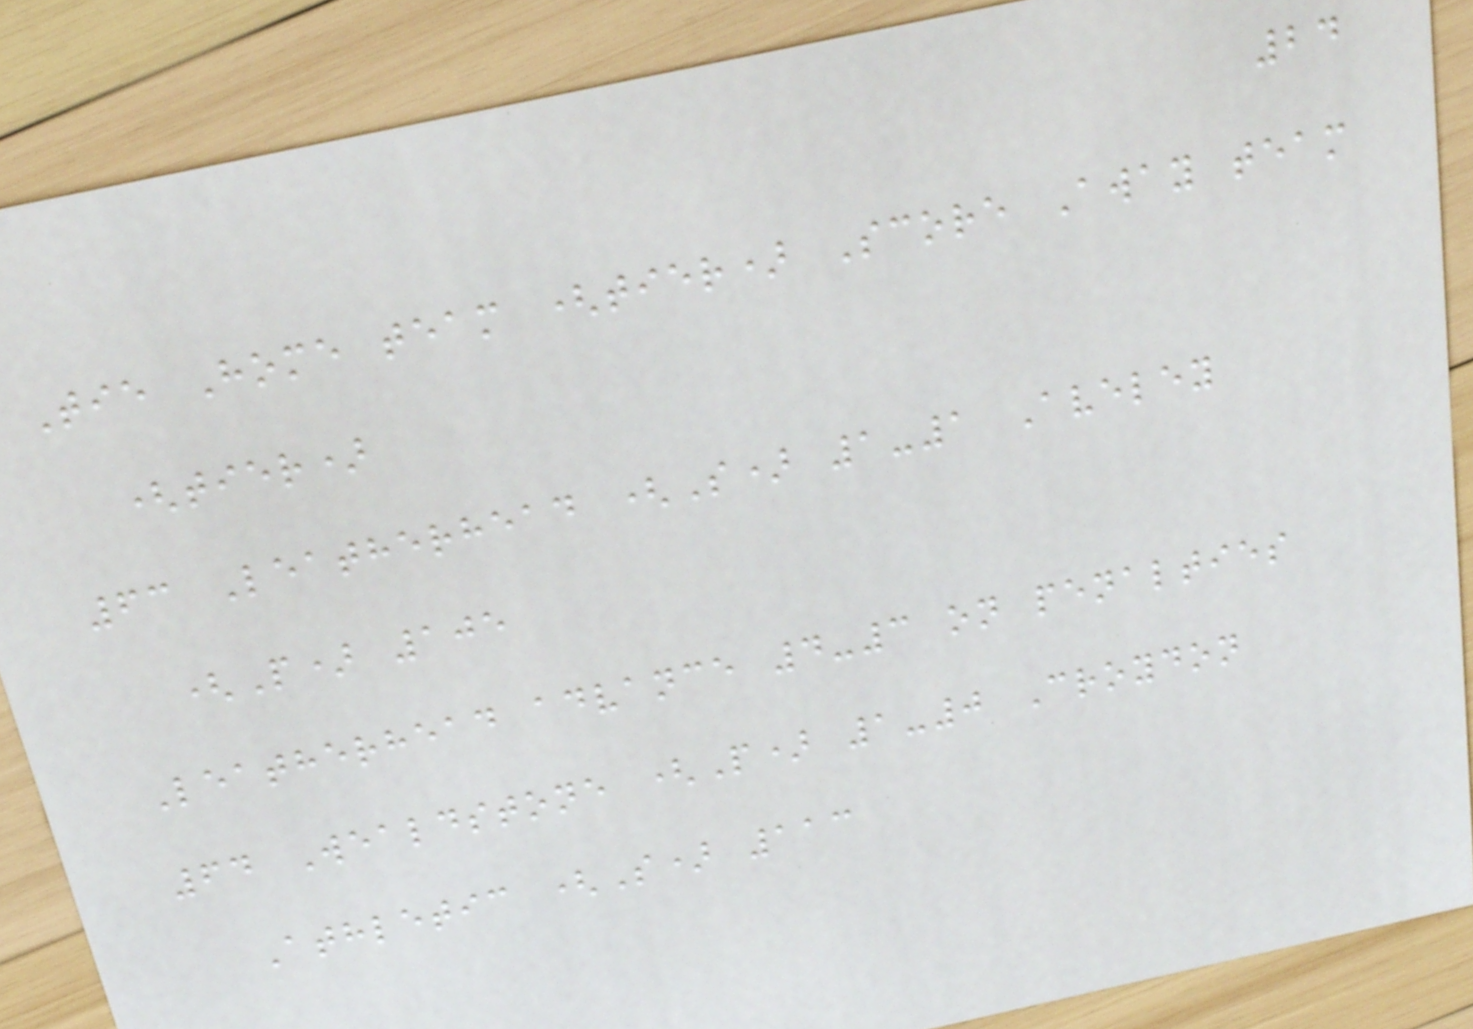24
Tie Home team (tier) Score Away team
(tier)
63 Leatherhead (S) 1-1 Aveley
(P) 105
Leatherhead advance 4-3 on penalties
64 Wealdstone (P) 1-0 Croydon
Athletic (S) 113
